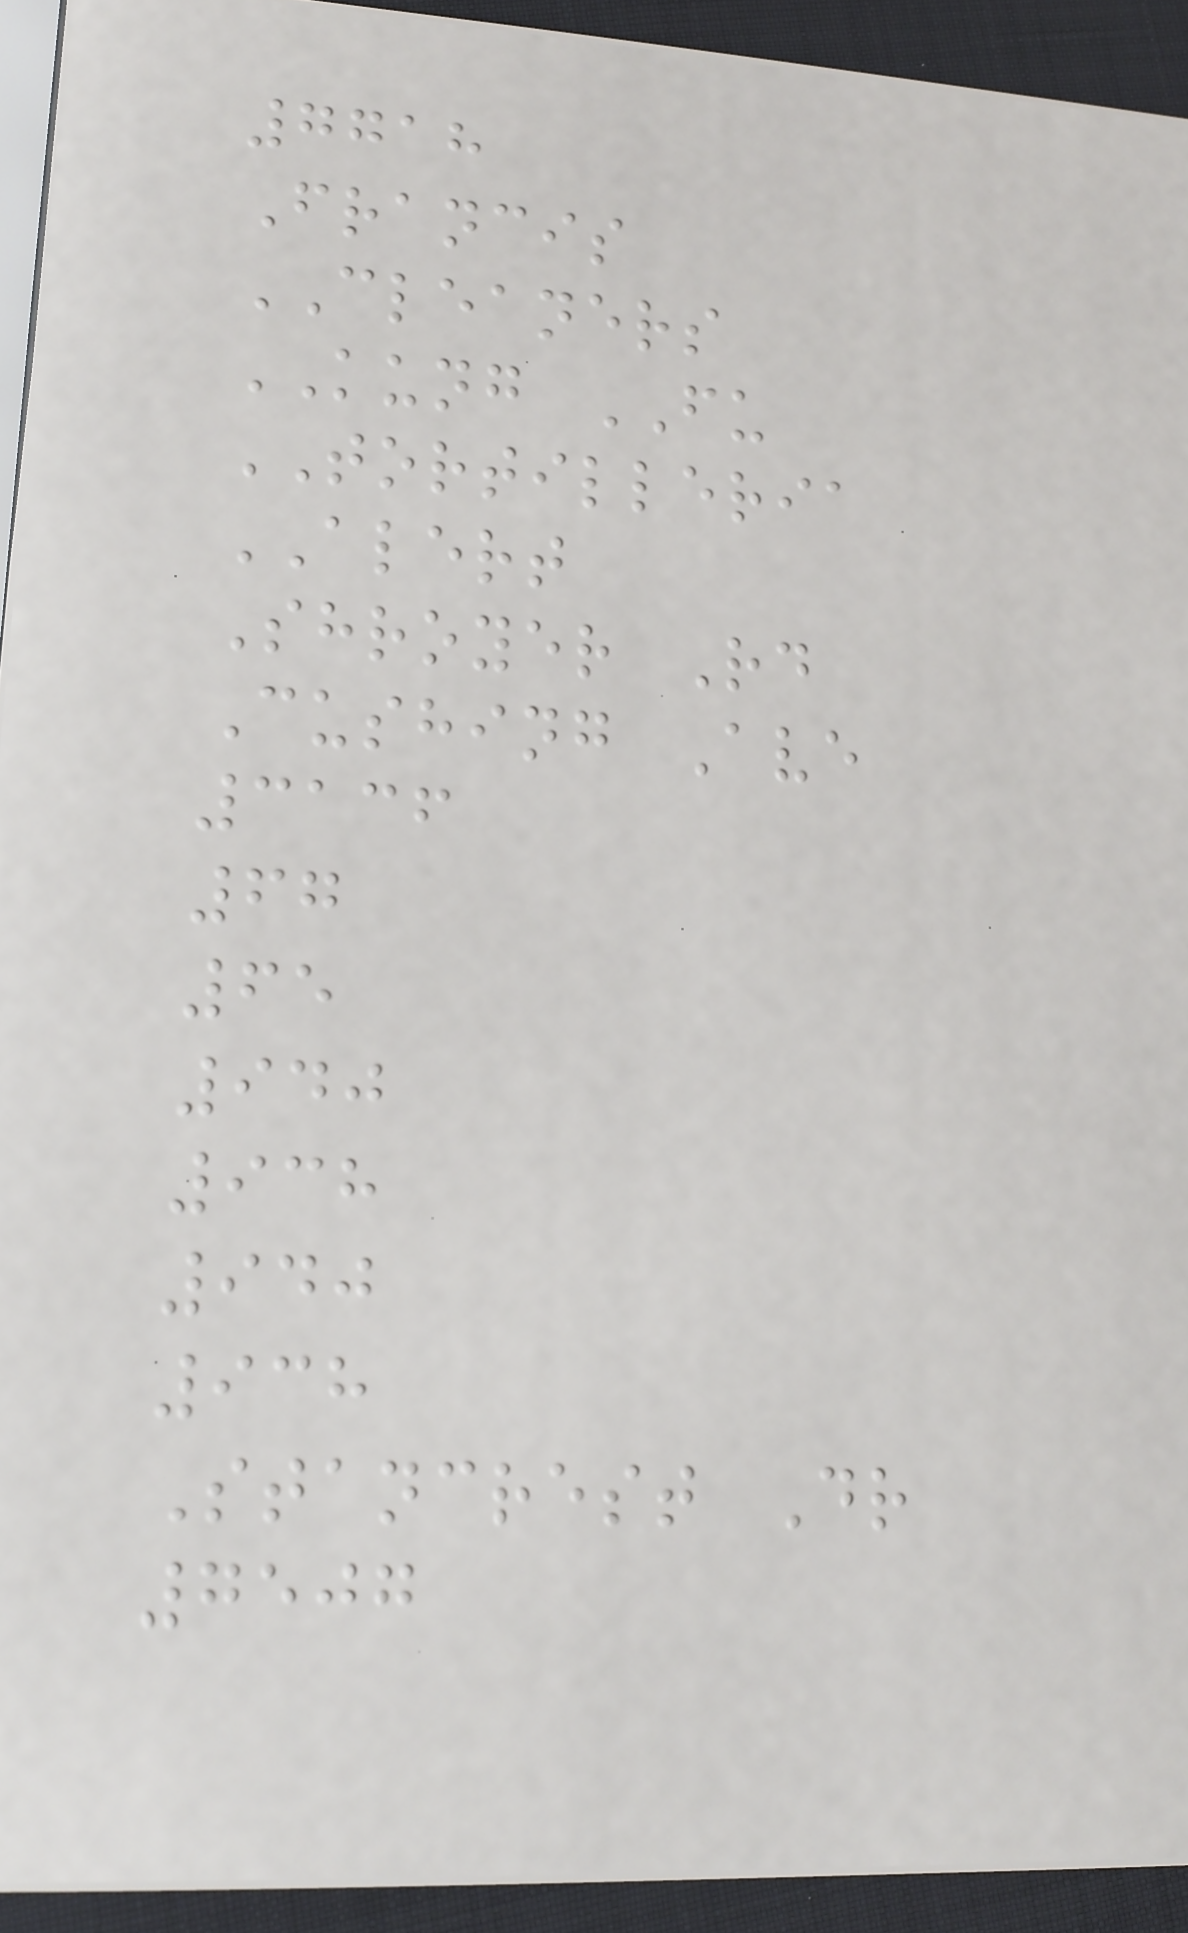7718
Francis
CLEANERS
KUNG FU
TORTILLERIA
ALERT
Shroyer Rd
Cushing Ave
3136
67
65
940
938
940
938
Stancrest Dr
7507
